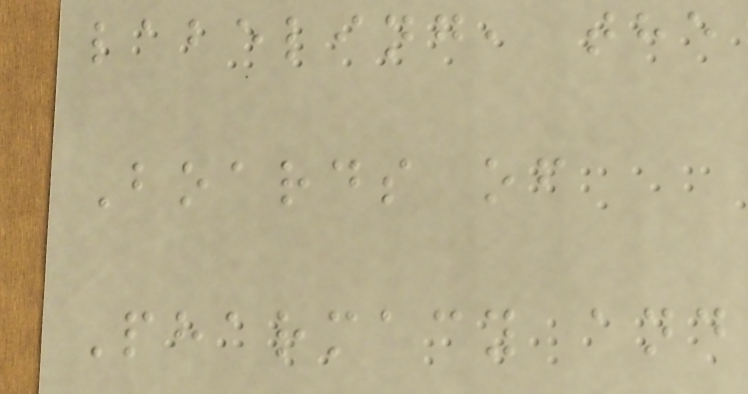labeling, the
Boards of
Pharmacy and
